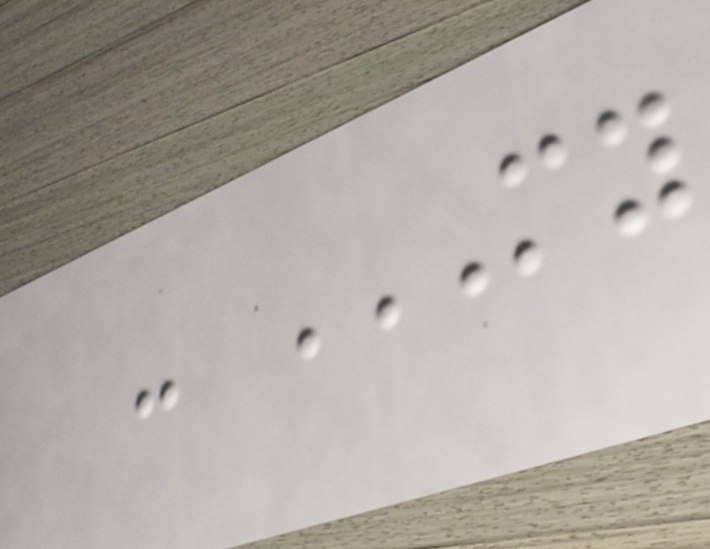- MY
